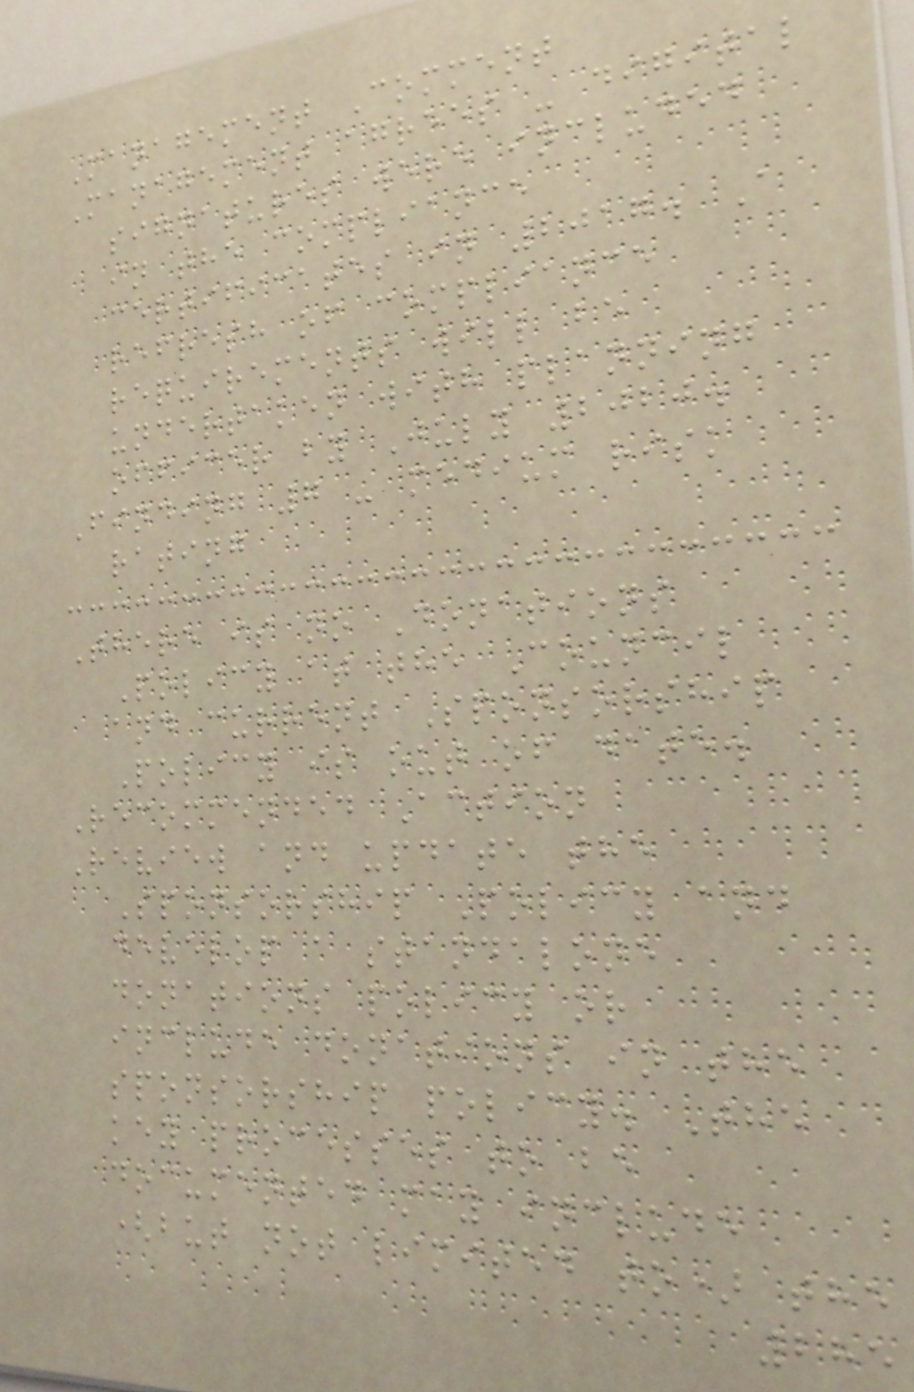Management Comment
Management agrees - digital
signatures were included
in the compliance
certificates in 2017. A
refresh of compliance
requirements will be
undertaken with planning
officer by July 2020.
Finding 7 - medium risk
rating
There is no Donations
Policy at the Council
and current Sponsorship
Policy is out of date.
Recommended Action
Review and update the
Sponsorship Policy and
develop a standalone
donations policy or
include donations in the
sponsorship policy. The
key processes to be
documented may include
(but not limited to) the
285
